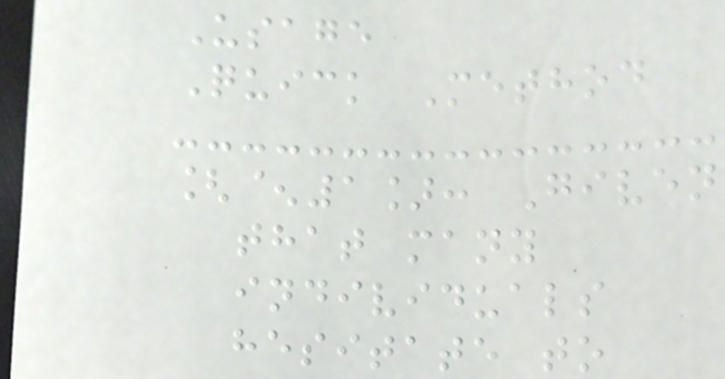Usage
Quick Method
[^1]: Given
that many
individuals
hesitate to
